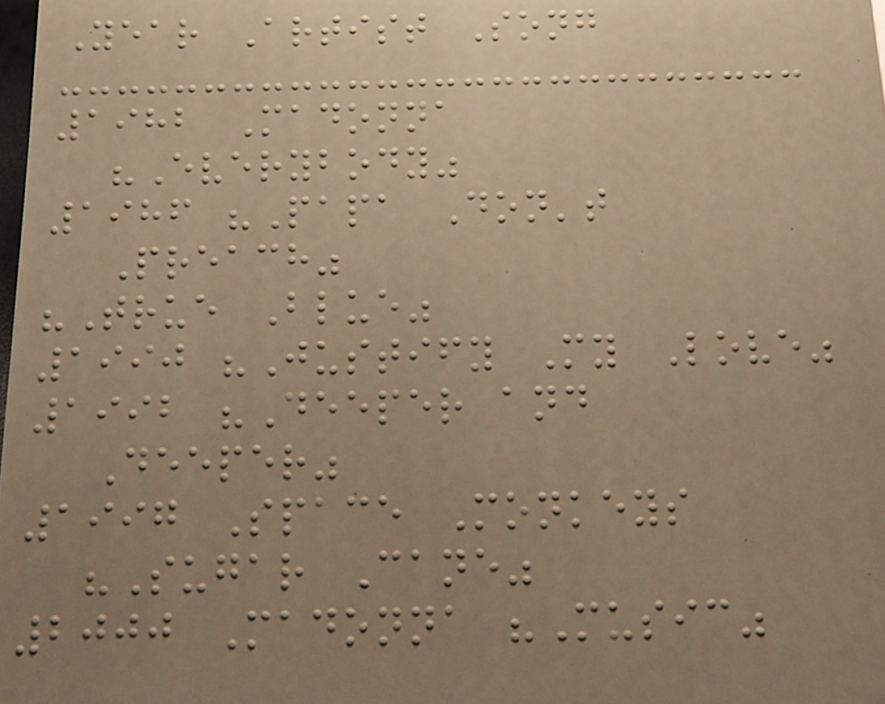Year Artist Song
1982 Madonna
"Everybody"
1986 "Papa Don't
Preach"
"True Blue"
1990 "Justify My Love"
1992 "Deeper and
Deeper"
1997 Space Monkeys
"Sugar Cane"
2000 Madonna "Music"
